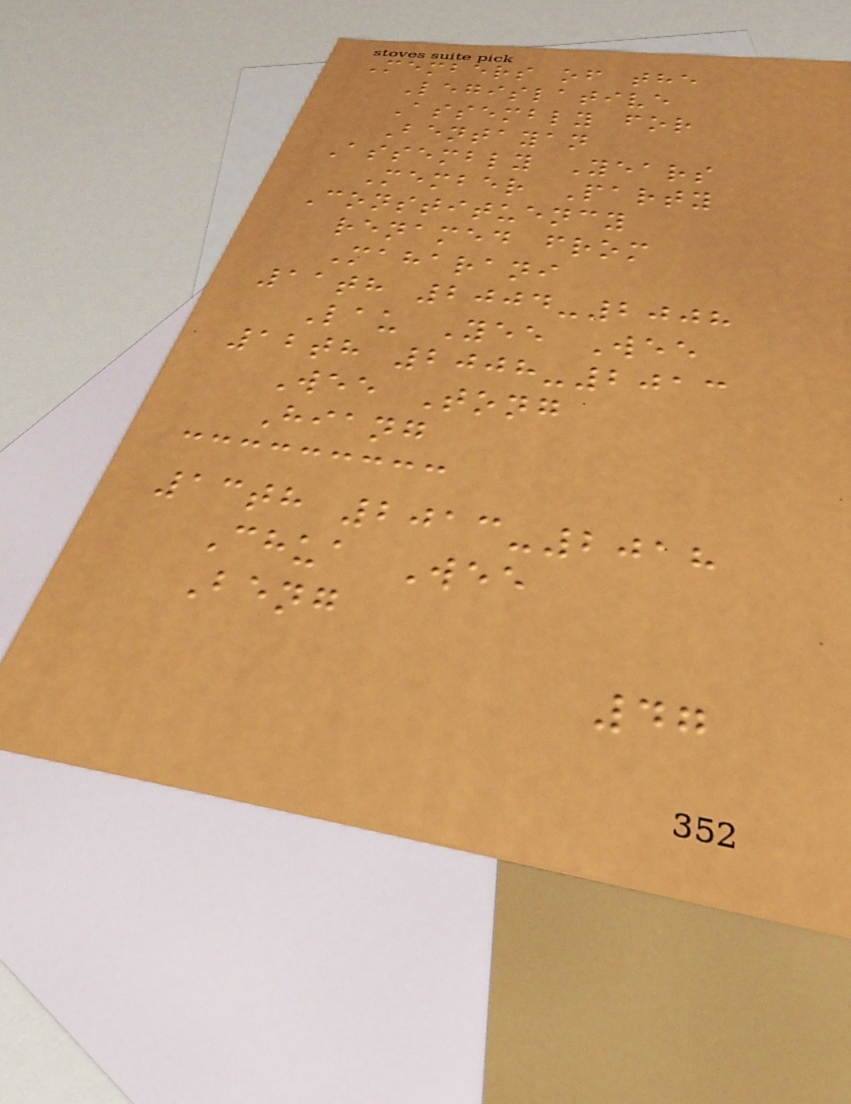Members of the
Legislative
Assembly for
Bentayan
Assembly Years
Member Party
Constituency
renamed from
Maharani
11th 2004-2008
Lau Yee Wee
12th 2008-2013
Wee Tong
Hiang
13th 2013-2018
Chua Wee
Beng
47
